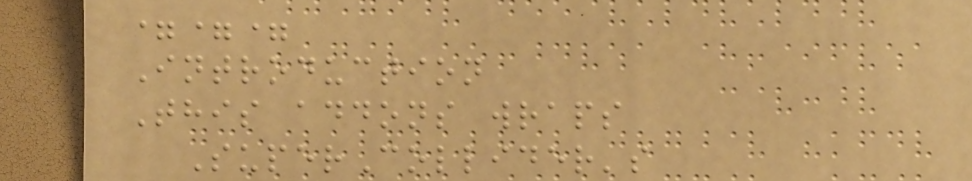===
Introduction
This addons wraps
SuperCollider's
